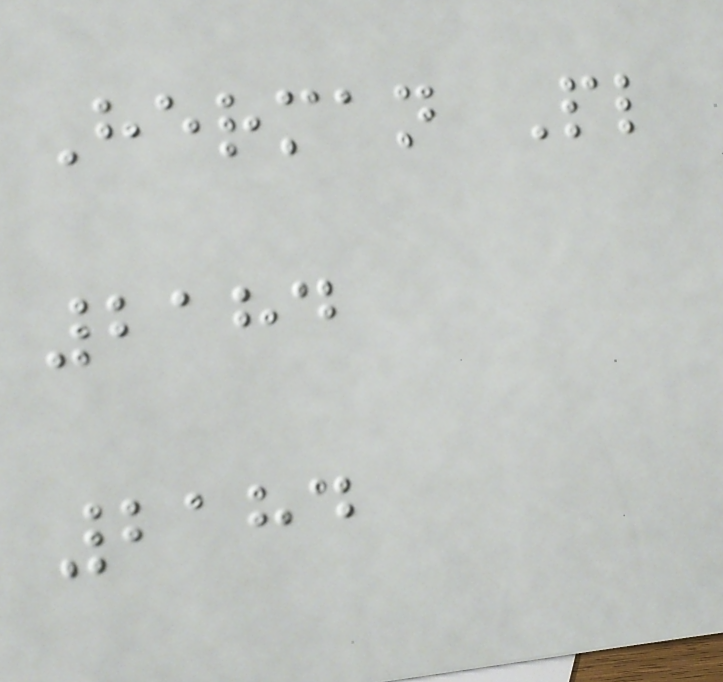Herman Pl
2184
2184
